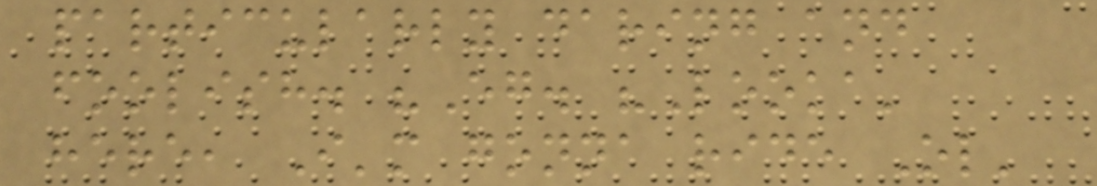particularly daring and
foolish. "Eg. "Looka'
here, I'm gonna ride Ol'
